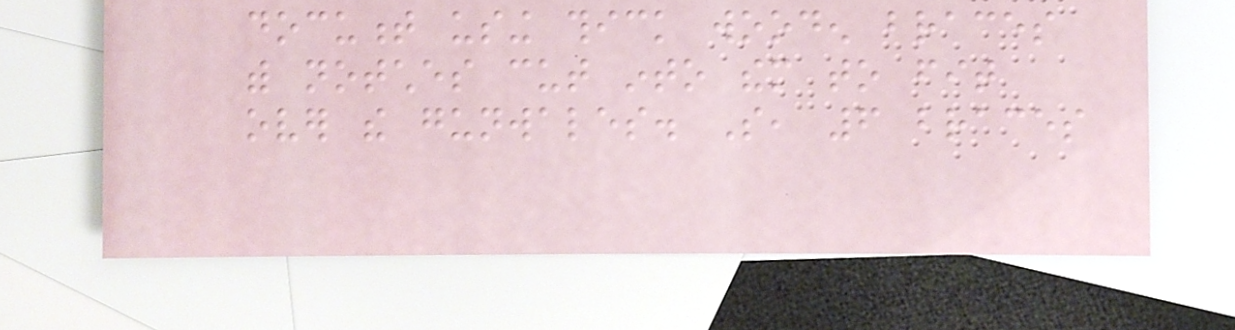document using thick wooden braces
with notches cut into them to fit
over the gunwales. So, 6 braces
